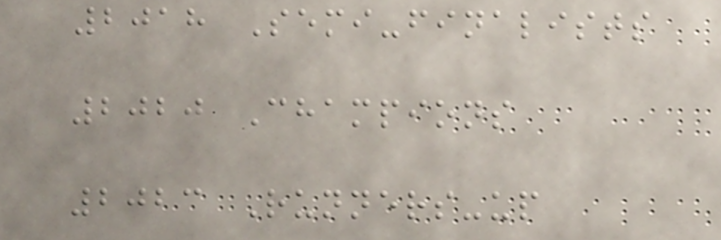2018 Semi-finalists
2020 Champions
2023 Runners-up
